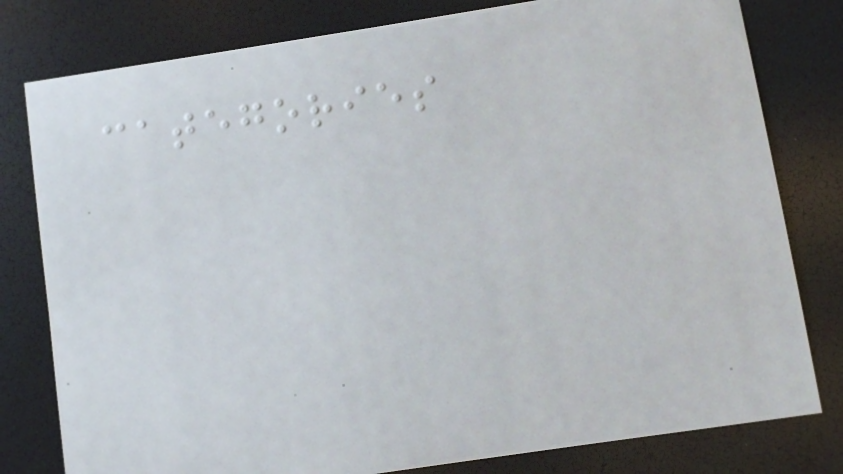categories
